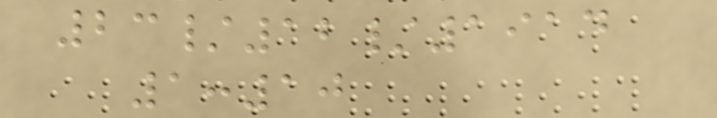23/12/1914
1:10
